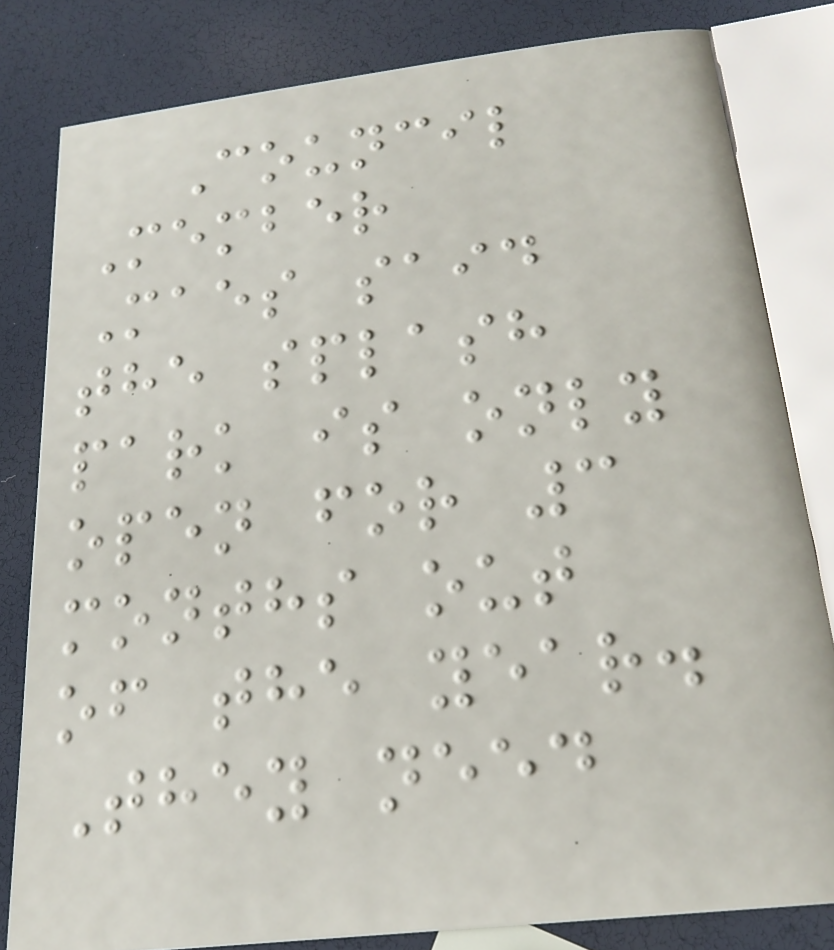Council
Member
Maes said
the splash
park is only
open for 3
months out
of the year.
They need
